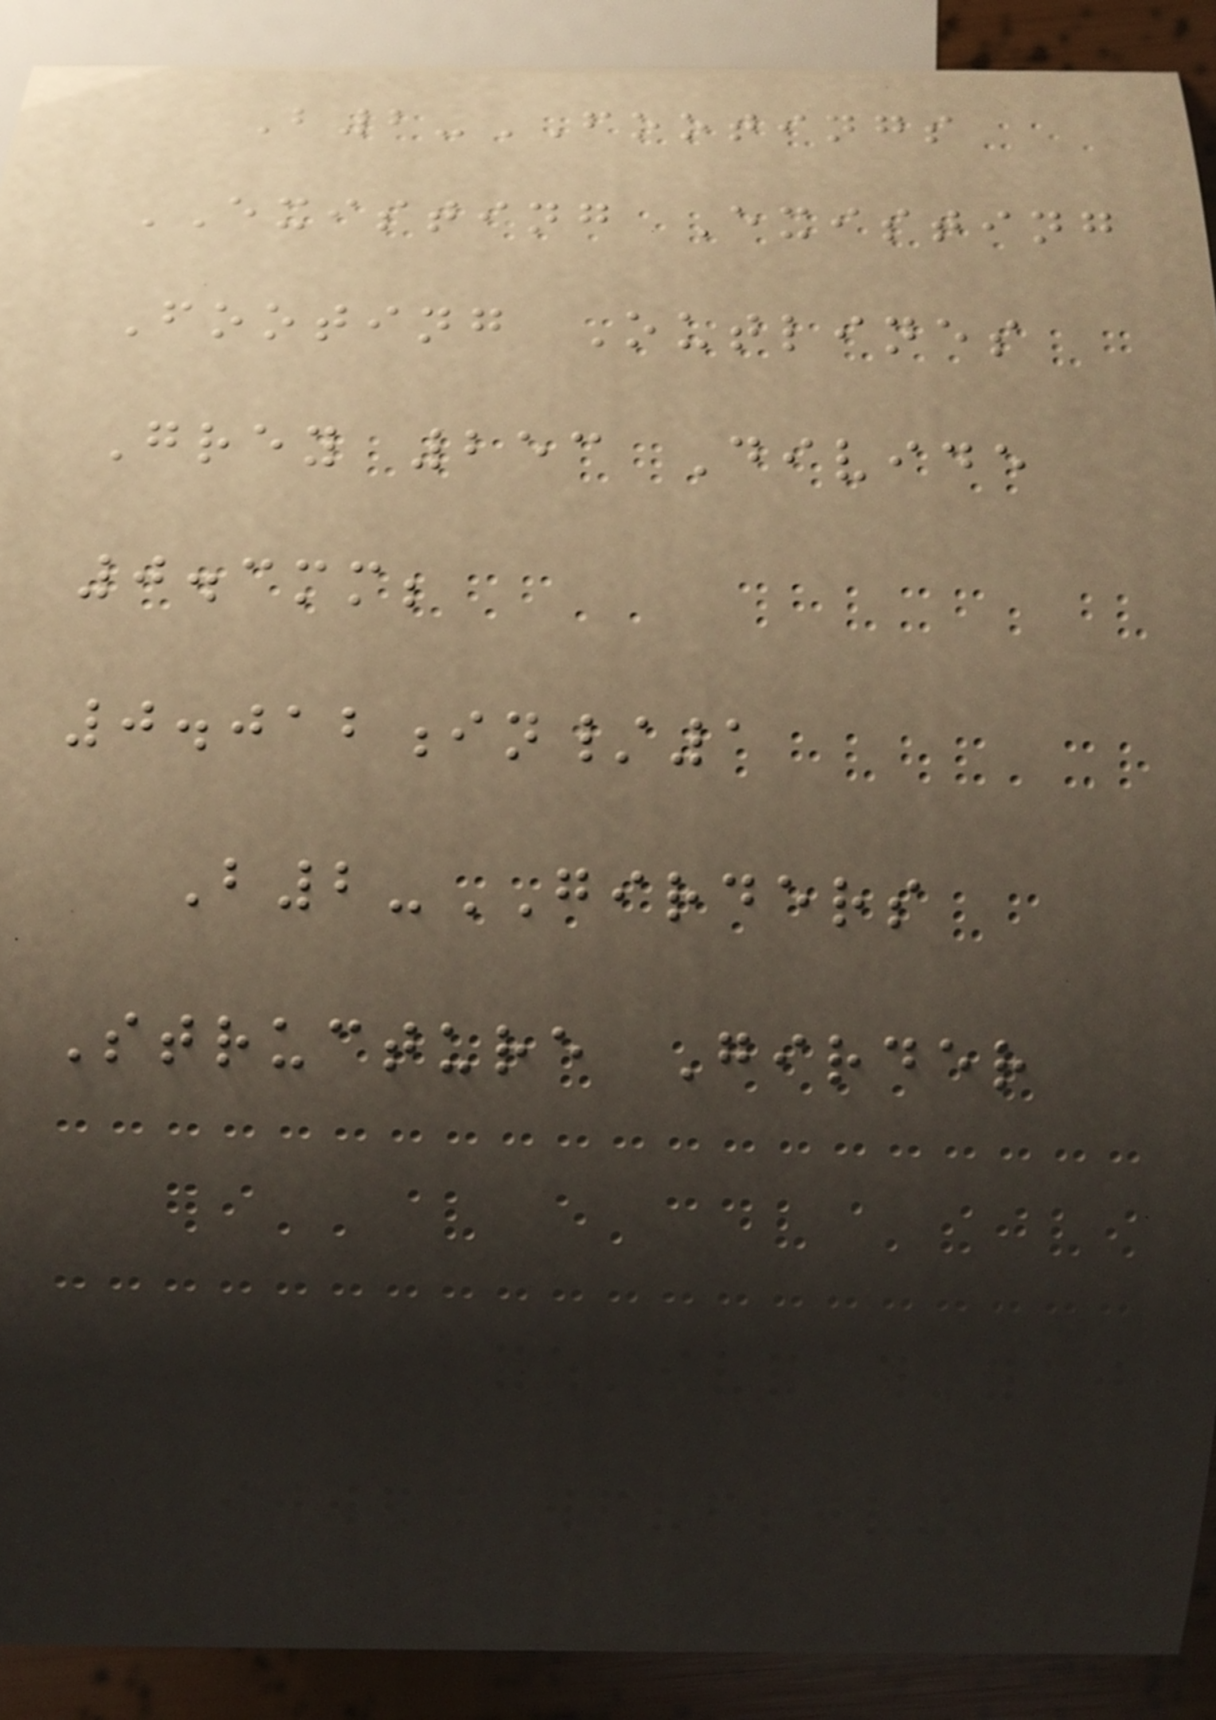B2-FOOTINGS
EXISTING Existing
Footing Outlines
Grey 253 Divide
0.3mm;
0.012in/1
B2-GIRDERS
Structure Girder
